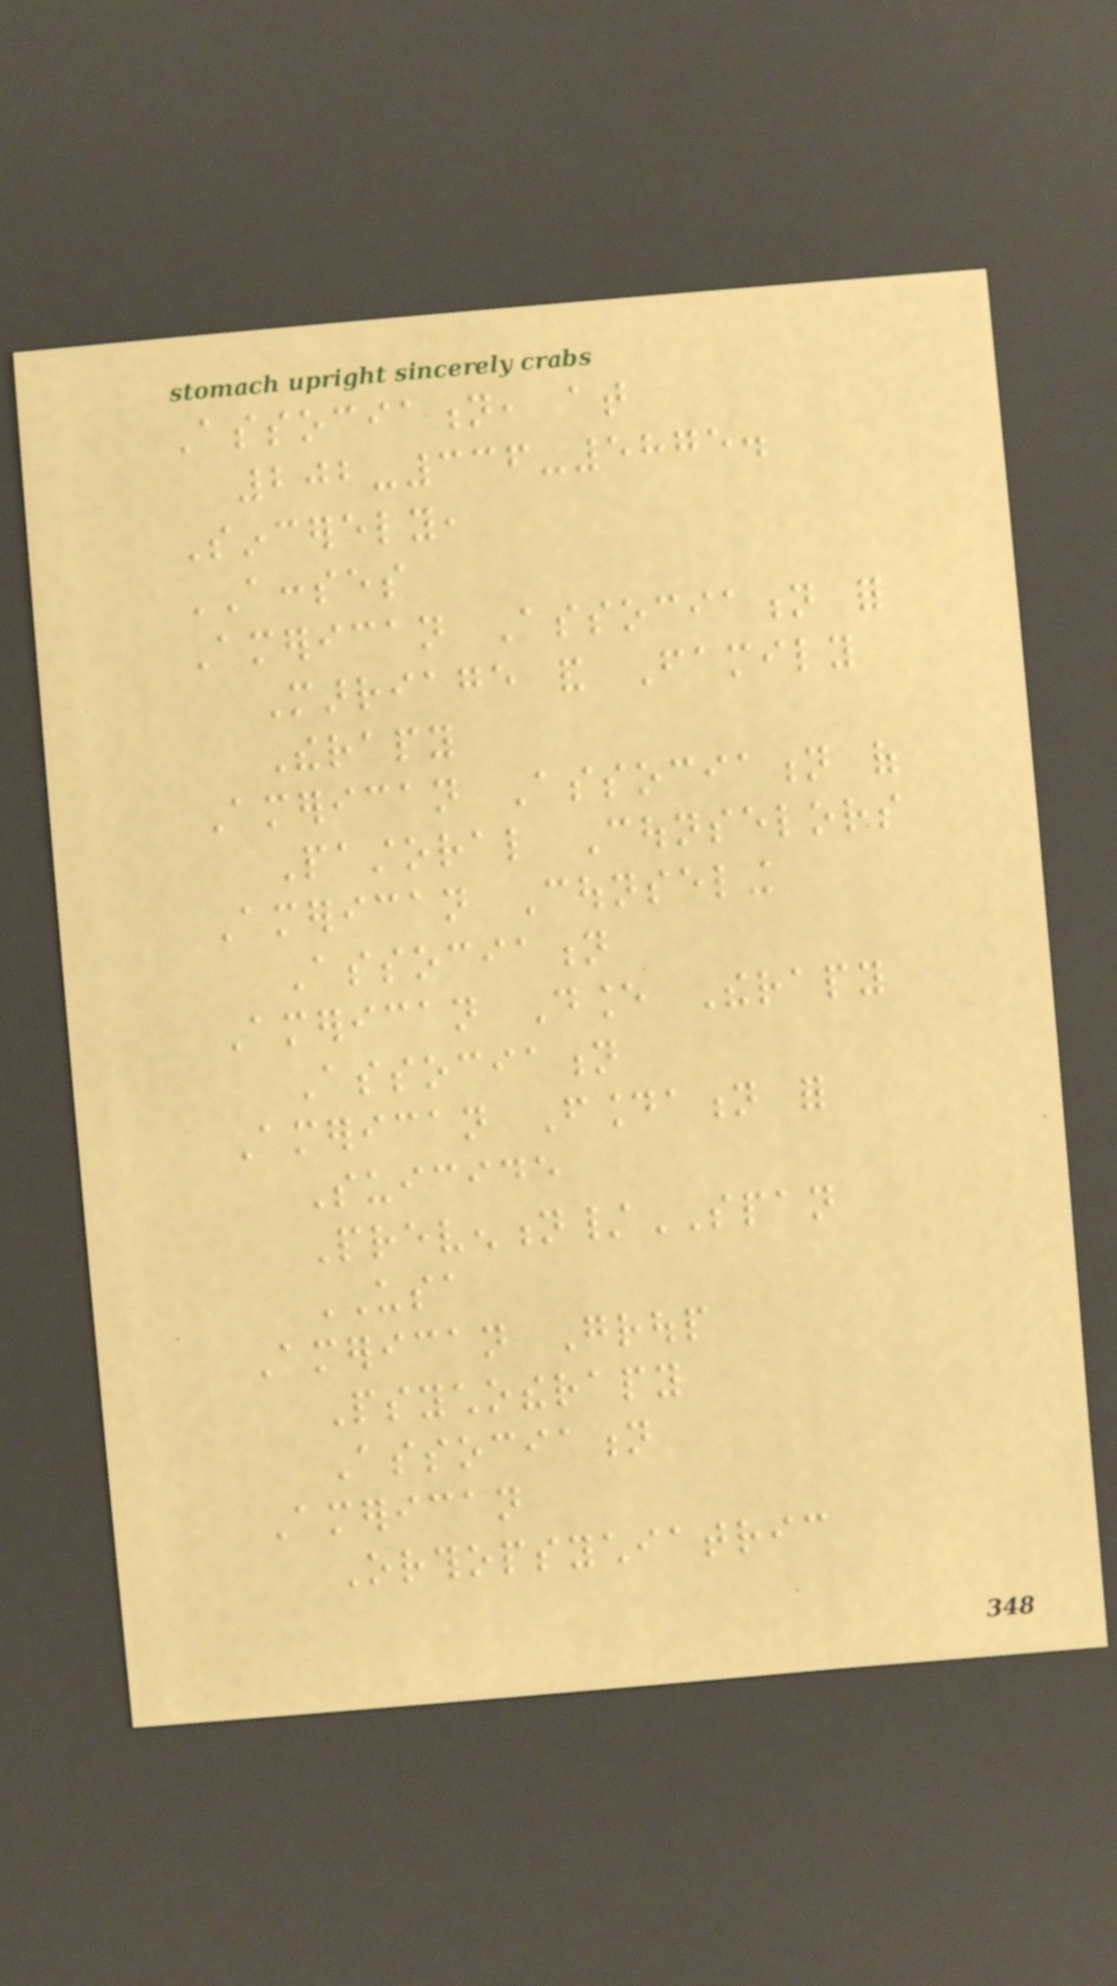Association, at
202-336-5875.
Sincerely,
ACCSES
American Association for
Marriage and Family
Therapy
American Association of
Pastoral Counselors
American Counseling
Association
American Dance Therapy
Association
American Foundation for
Suicide
Prevention/SPAN
USA
American Group
Psychotherapy
Association
American
Orthopsychiatric
